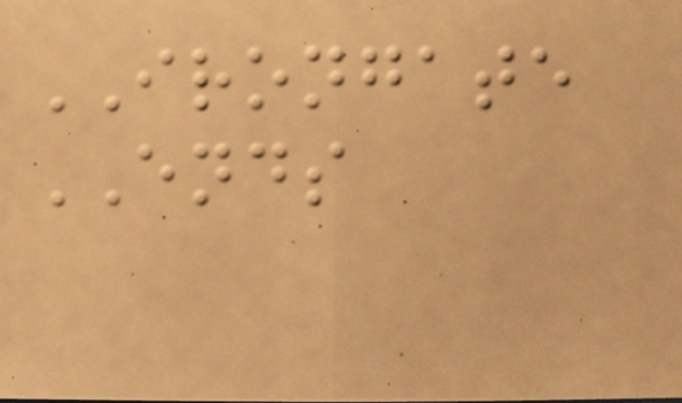IRONGATE
ENDS
